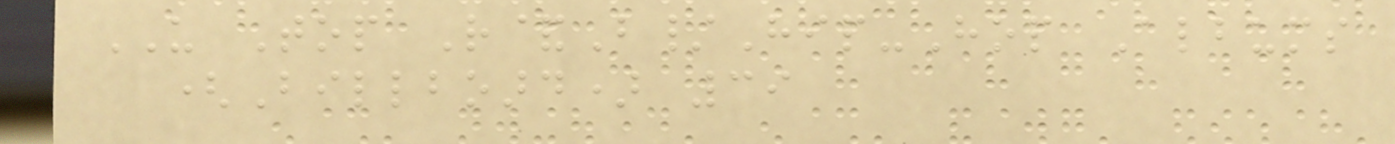US Top R&B/Hip-Hop Albums
(Billboard) 39
